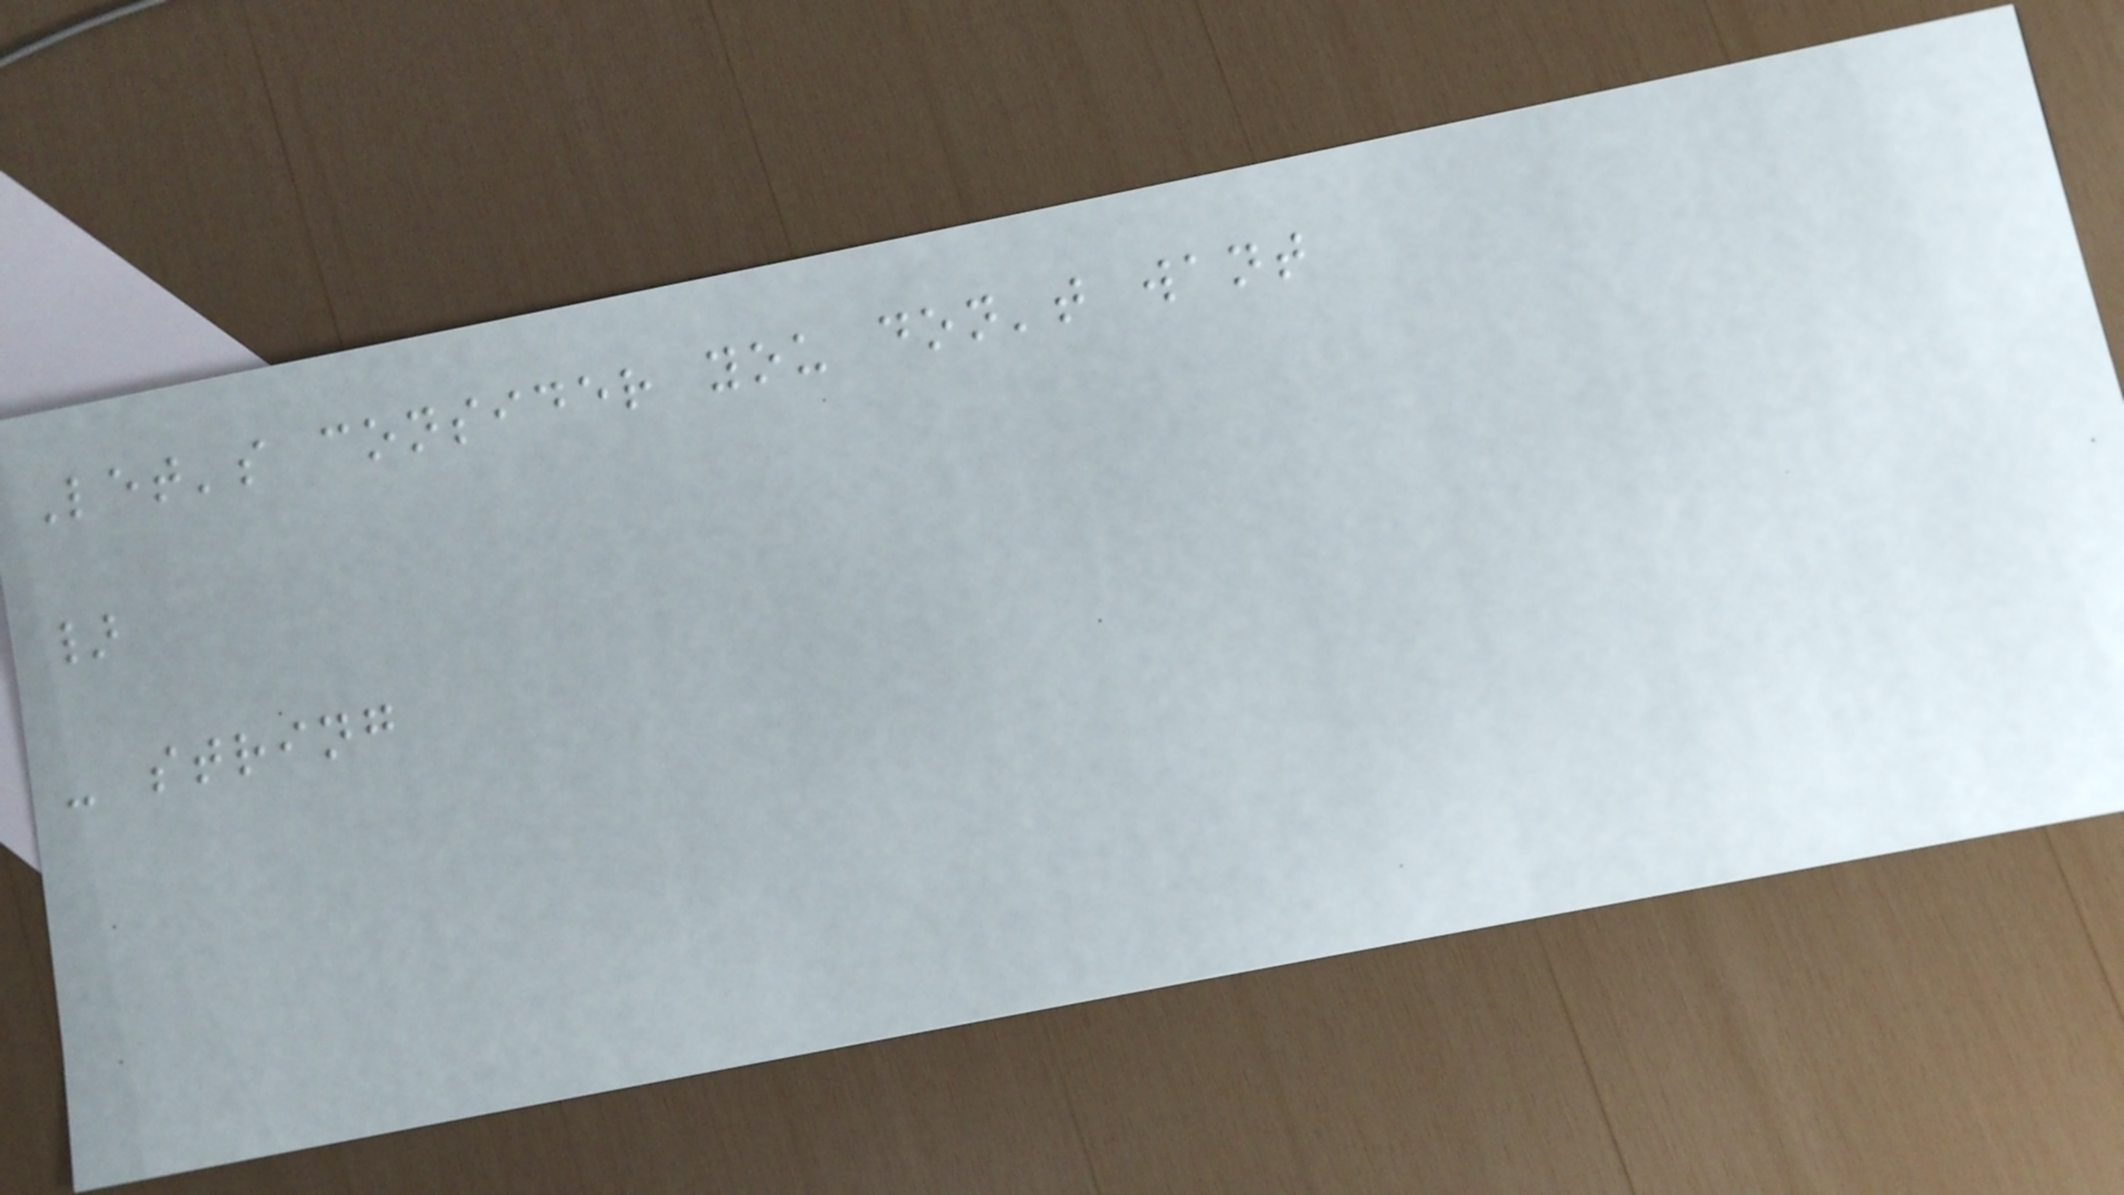Let's consider you don't want
}
- string
